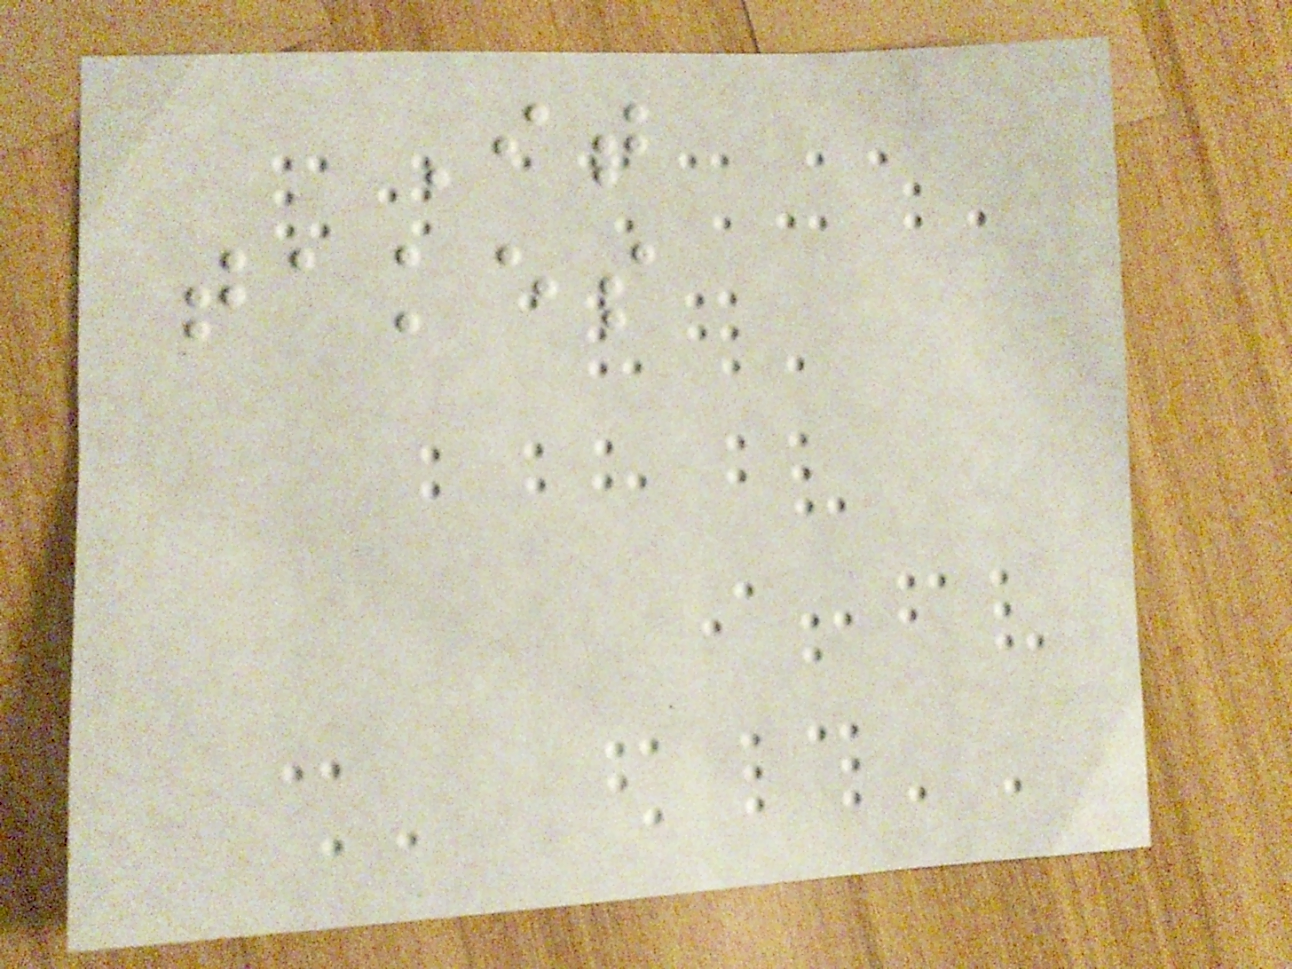It
takes
